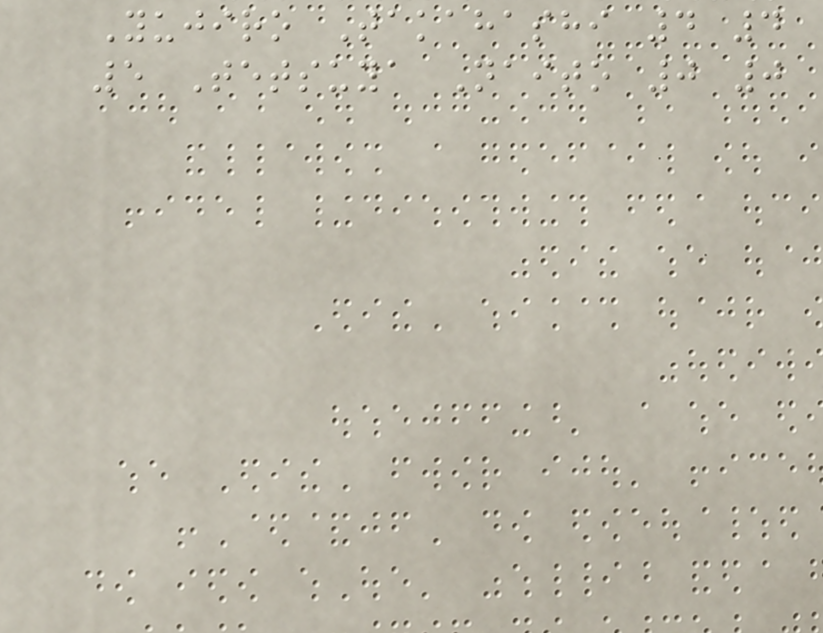Yujiro Takahashi 4 4
5 Tetsuya Naito 0 0
